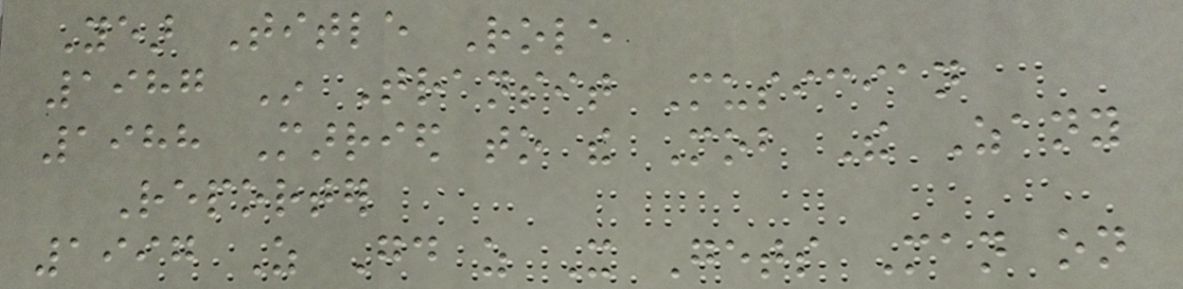Year Title Role
1987 In Transit Musician
1988 Married to the Mob The Zany
Reporter
1997 As Good as It Gets Man on
